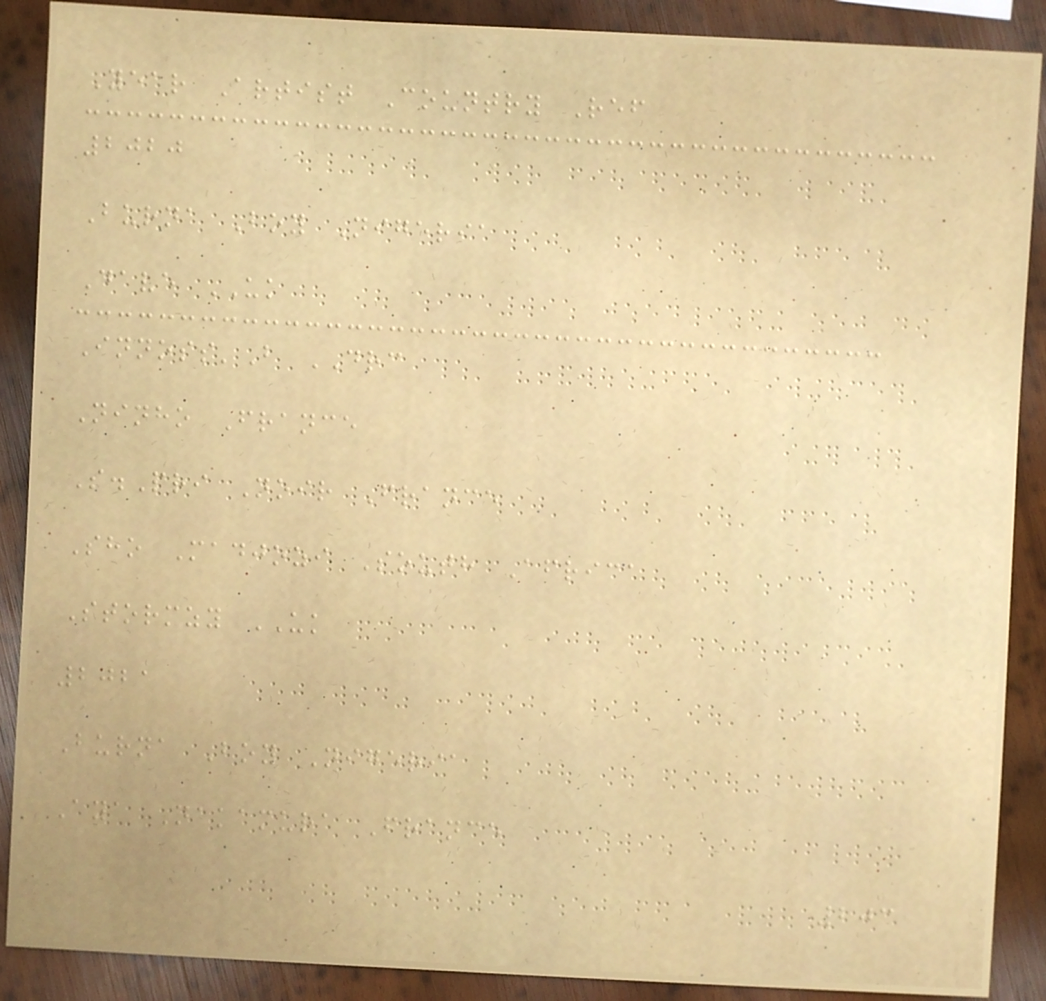Year Artist Country Ref
2020
Burna Boy Nigeria
Dave UK
Innoss'B DRC
Ninho France
S.Pri Noir France
Sho Madjozi South Africa
Stormzy UK
2021
Burna Boy Nigeria
Aya Nakamura France
203
